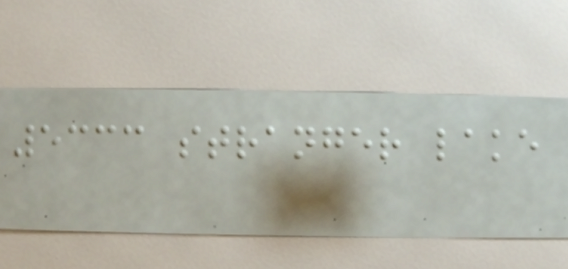5333 stranger lake
